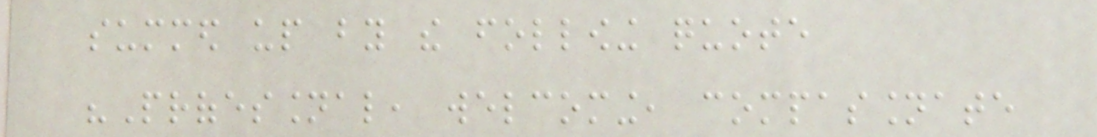summed up by the following quote
"Professional, welcoming, compassionate
